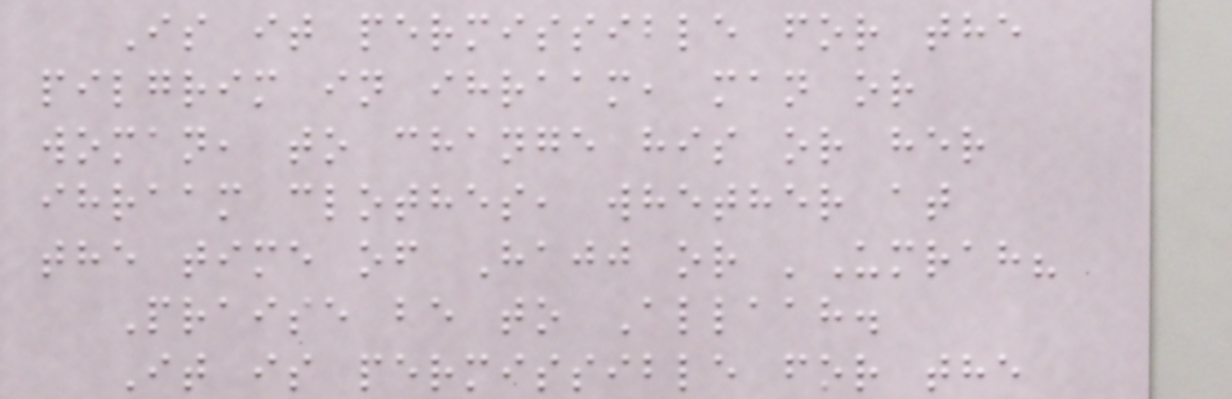Is it permissible for the
pilgrim in ihraam, man or
woman, to change his or her
ihraam clothes, whether at
the time of Hajj or 'Umrah?
Praise be to Allaah.
It is permissible for the
